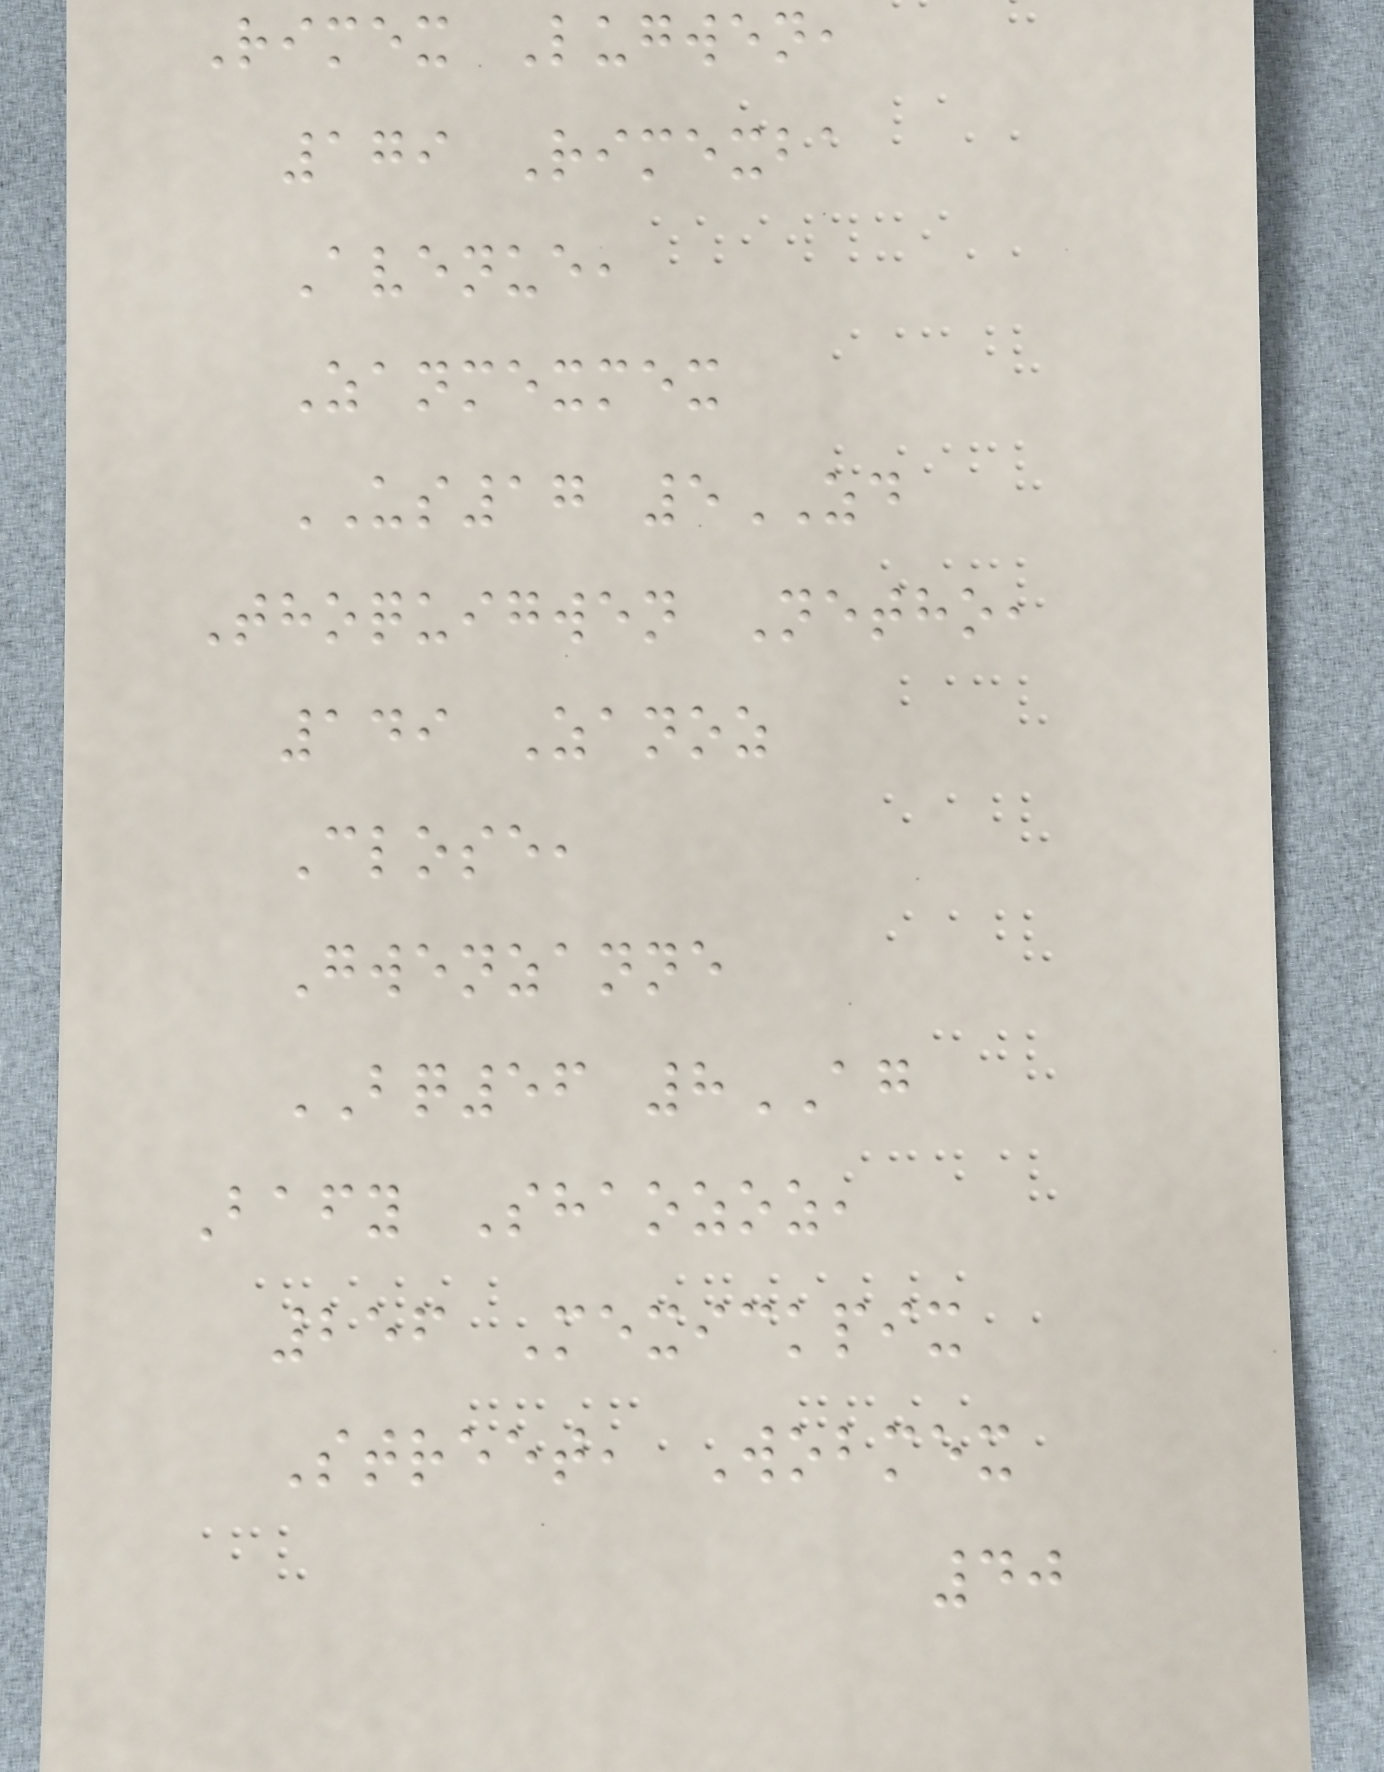Rimex Lugwen,
179 Rimexba
Avenue,
Zanmexmex
US17 5ZD
Thoquigwen Netho,
149 Zanoz
Close,
Gwenzanne
BQ56 8AG
Bafy Shaozoz,
256 Mexickpix
Street, Wobmex
40
